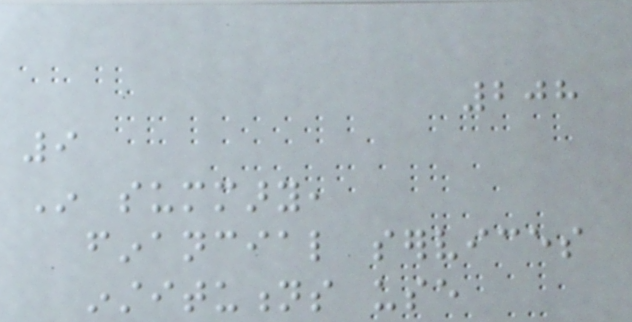208
9
In summary,
financial services
institutions use
